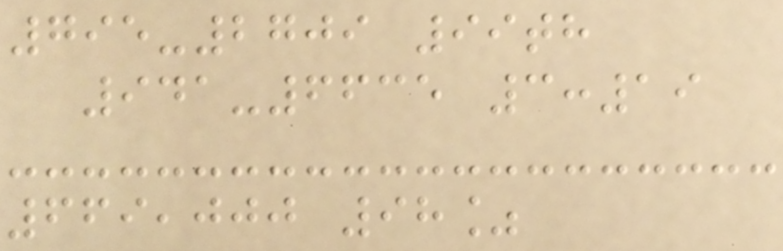795-2709 99th
941-6635 3:19
669,000 98%
